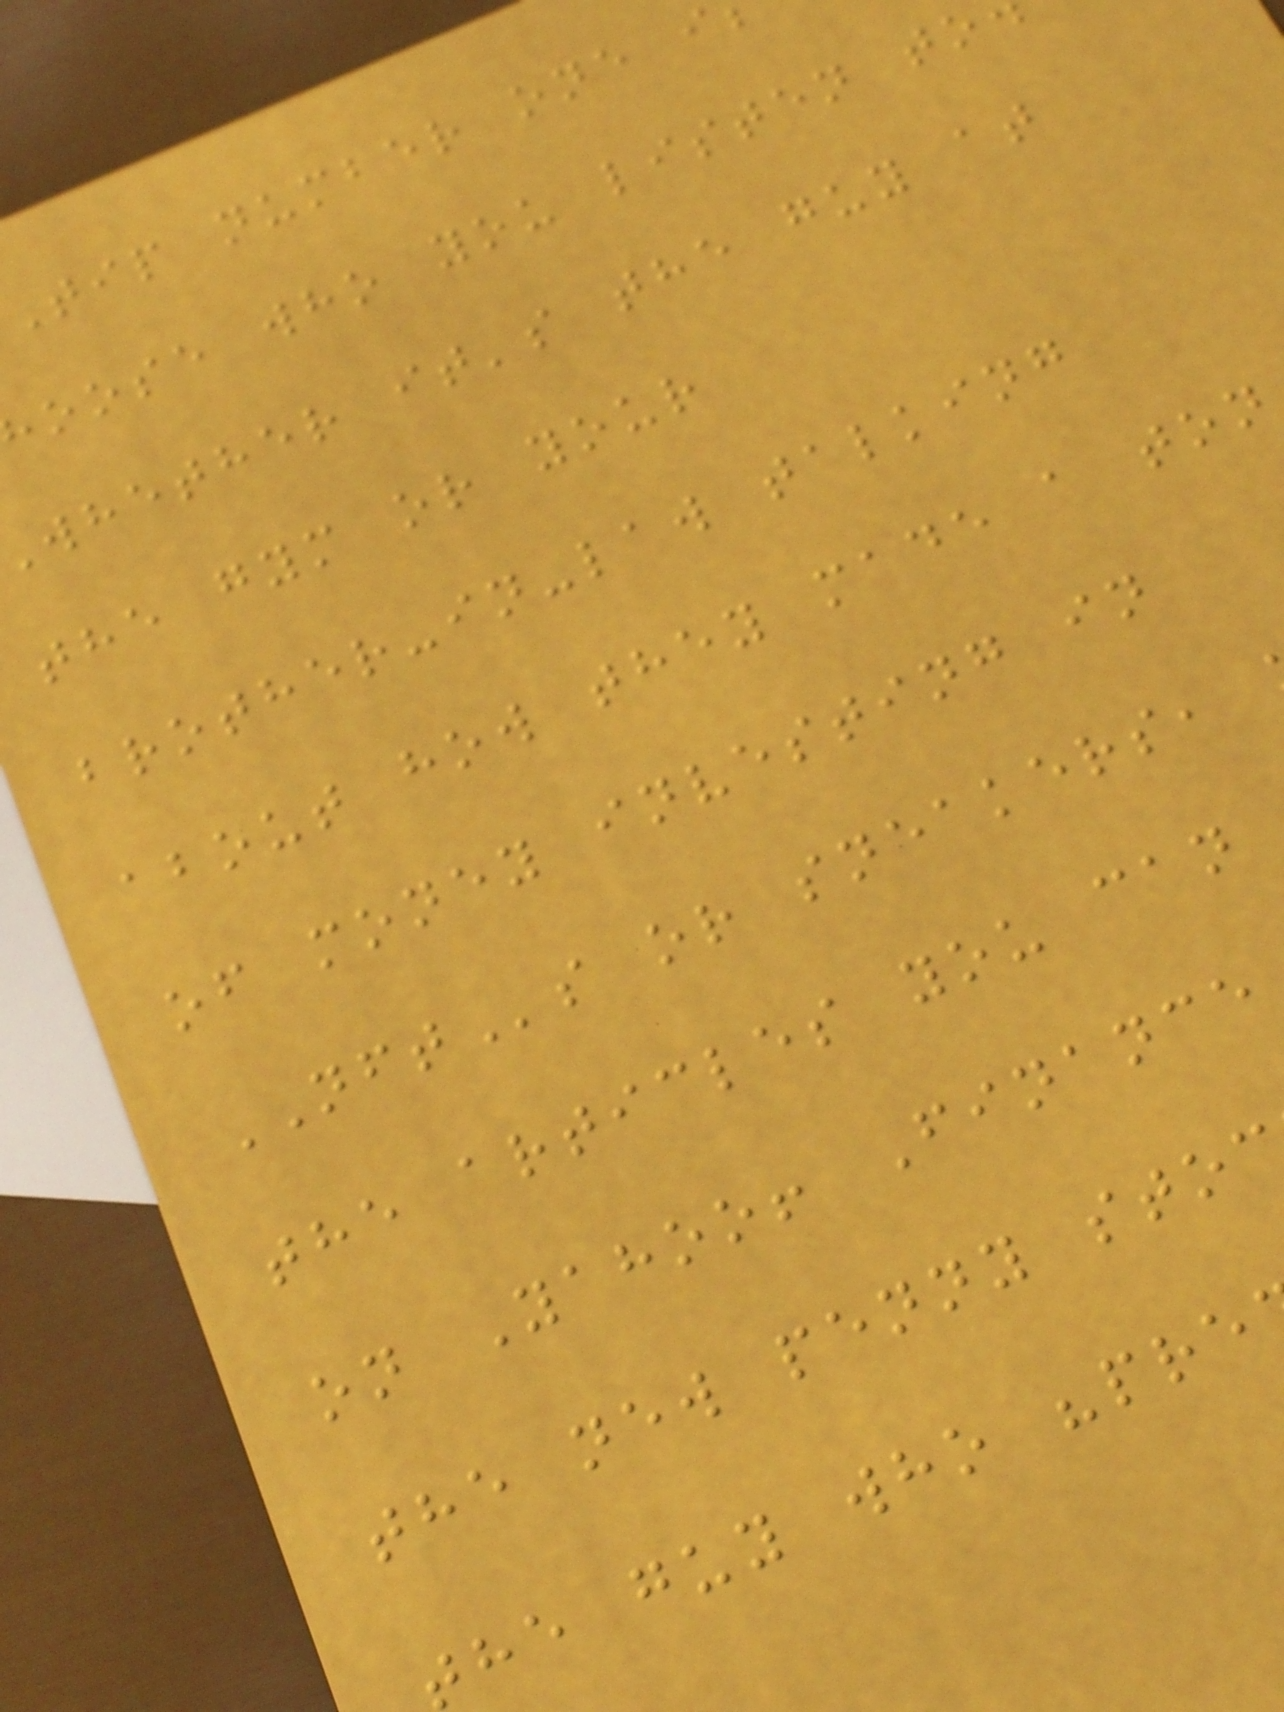Tip number one i
oose who you listen to
whether it's the guy at
the gym or your
brother-in-law talking
about how they made a ton
of money investing in
NFTs or sneakers,
the articles you can
on Yahoo! Finance
the new penny stoc
he guy who "pre
